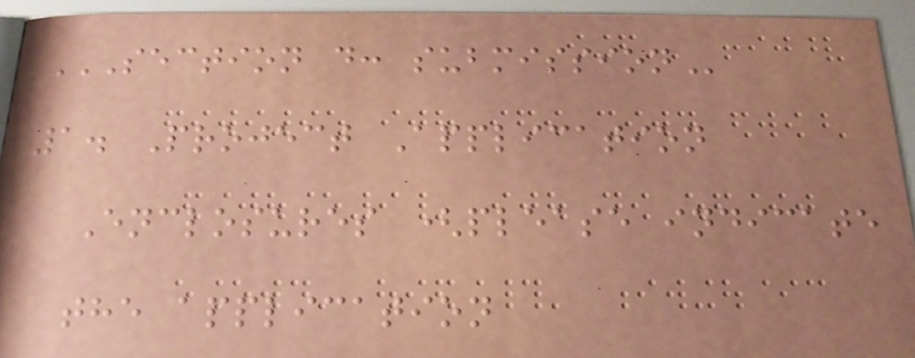SECTION D: SUBMISSION
1. Project Application
Enclosures (please indicate
the application
